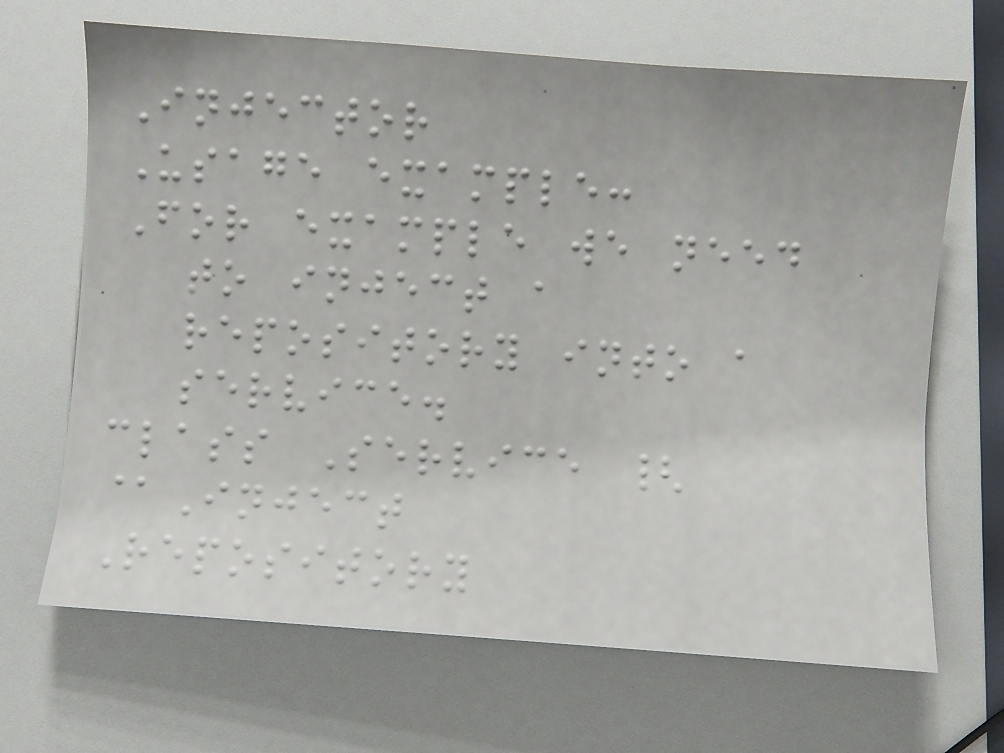Injector
Usage example:
For example we need
to inject a
repository into a
service.
class Service {
@Inject
Repository
